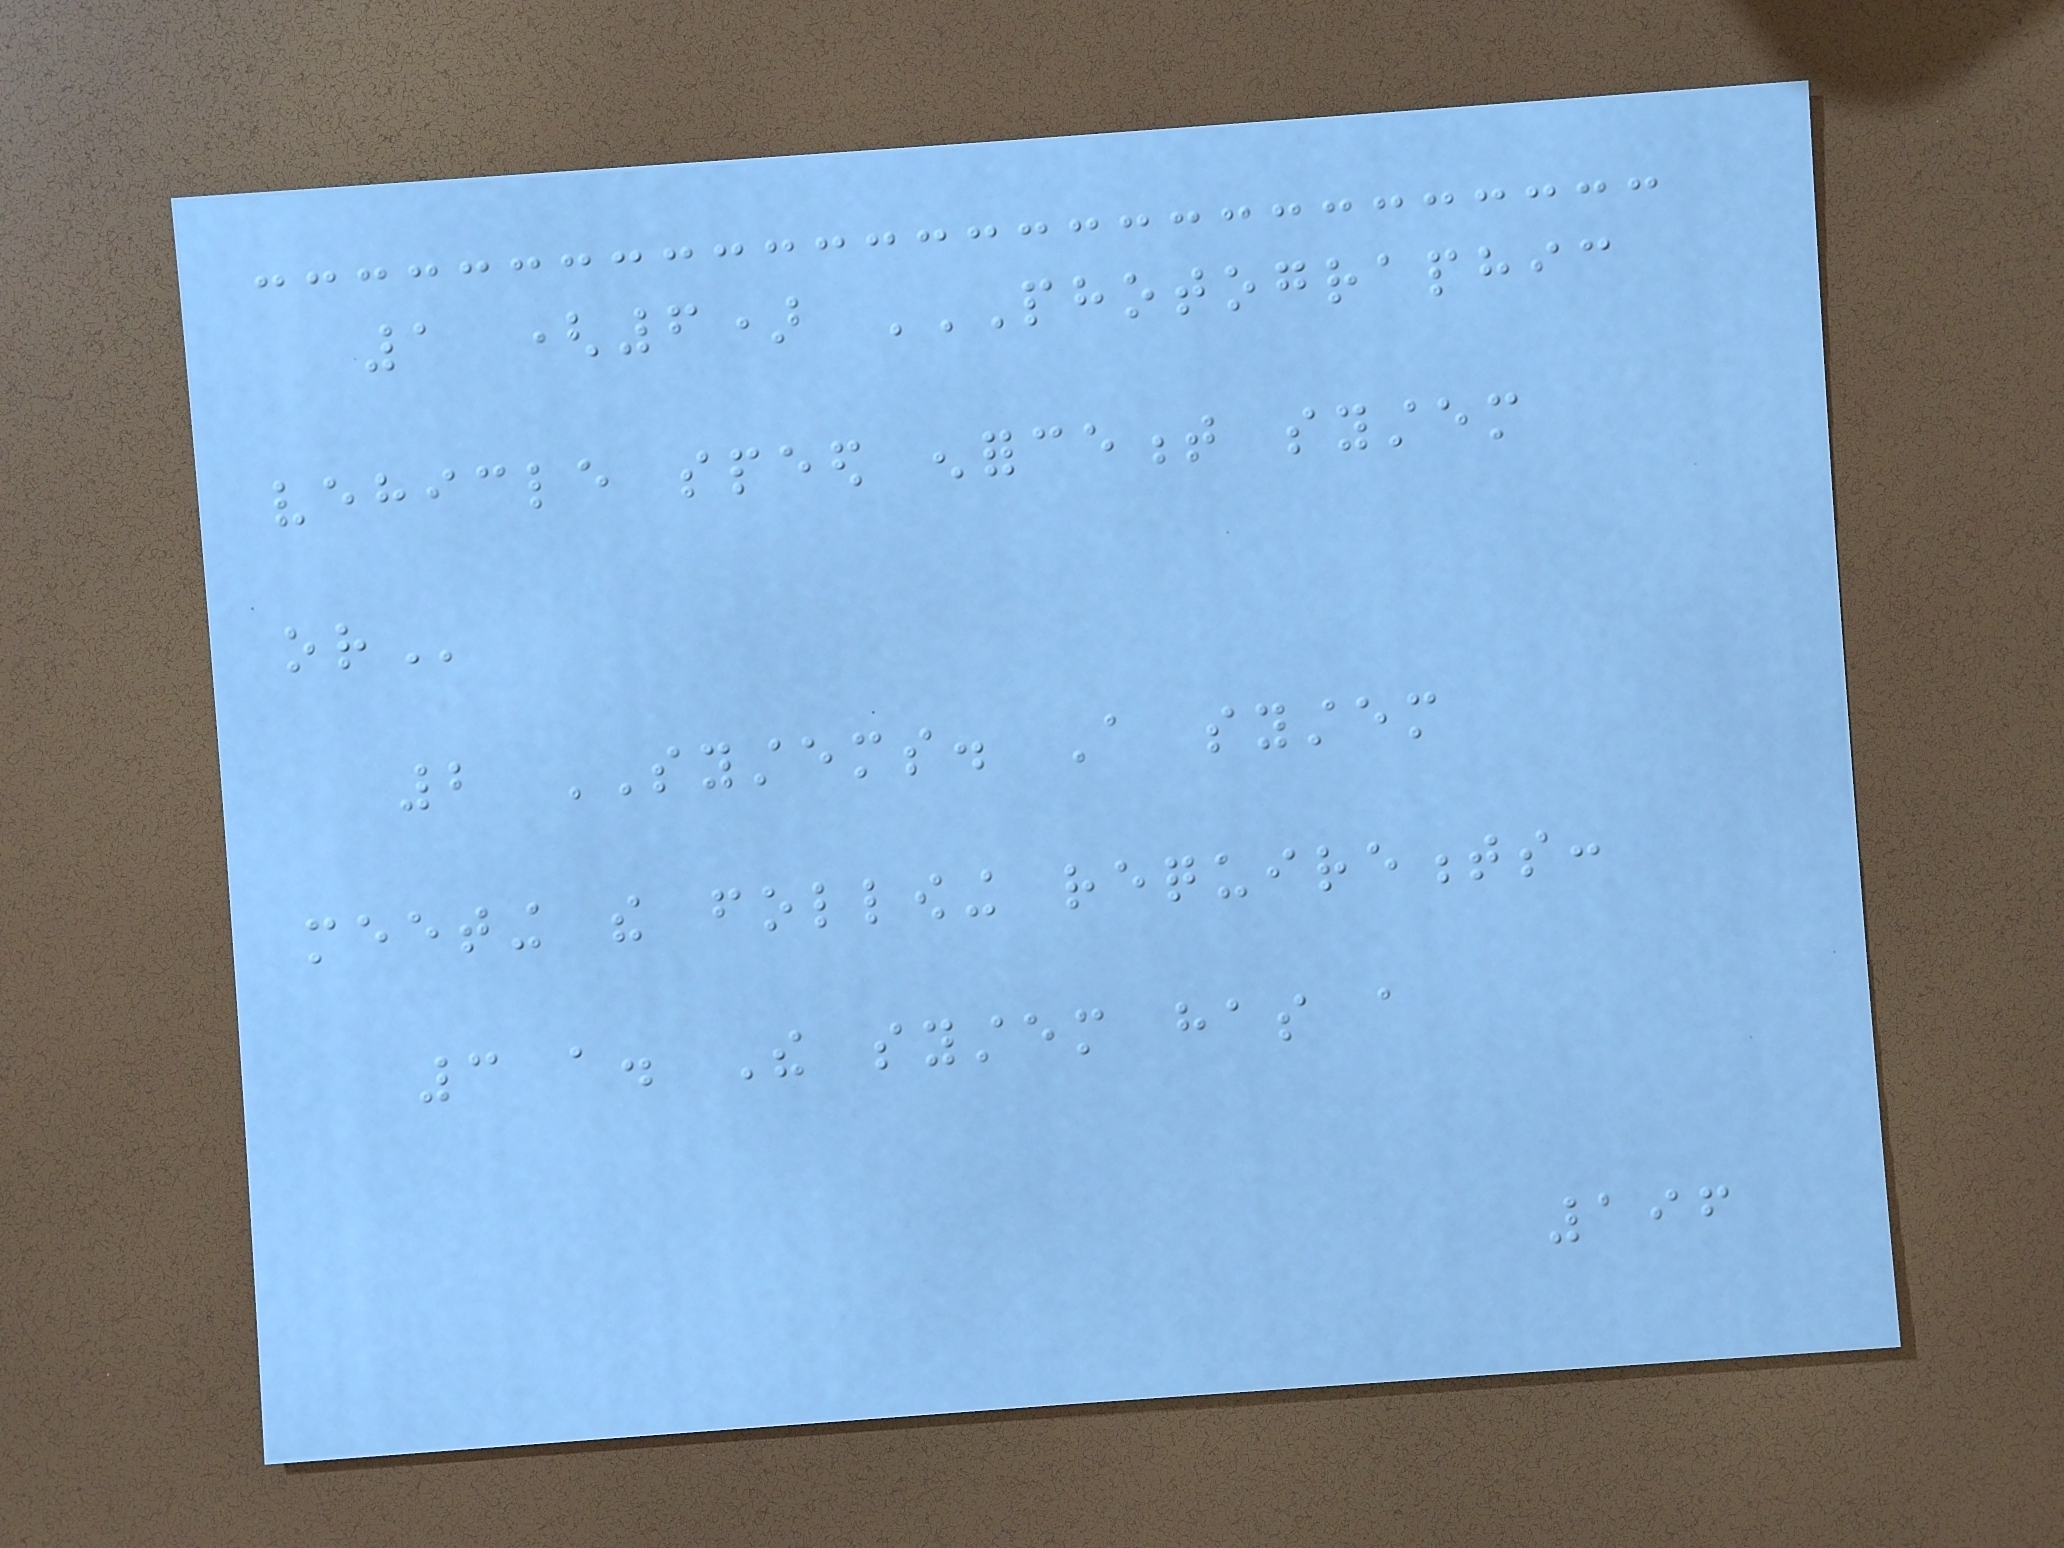1 (6) PHOTOGRAPHIC
VEHICLE SPEED ENFORCEMENT SYSTEM
OR
2 SYSTEMS. A system
meeting the following requirements:
3 a. The system has a
196
